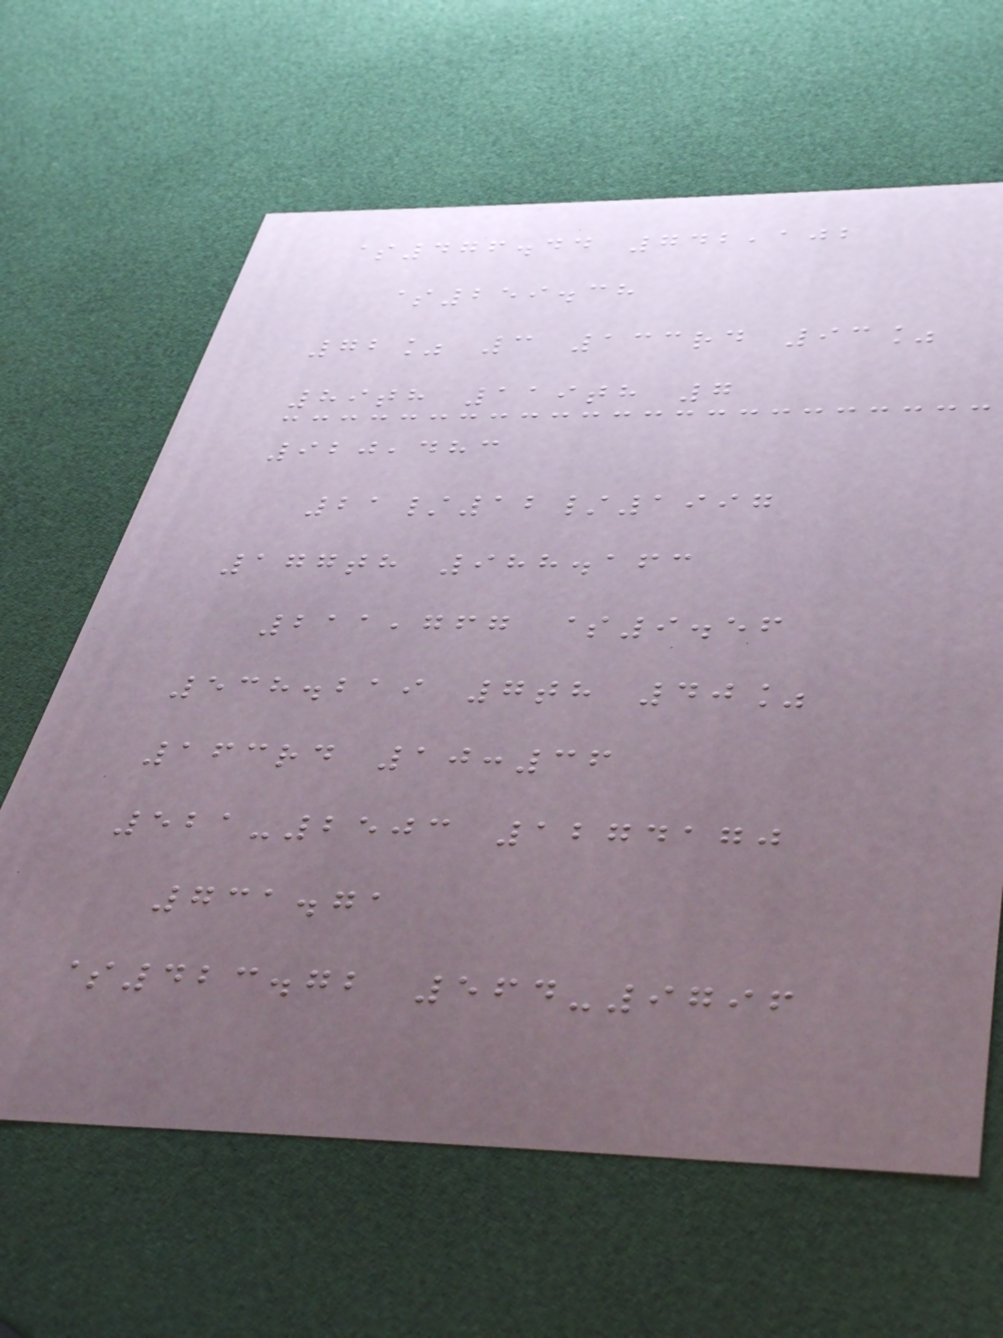$476.44 742,102
$259.38
72% 3 133rd 93%
89th 119th 7
920,483
21/12/1997
177th 988.163
211,767 $9.56
538.219 7th 40%
163rd 10:36
521-2503 1274170
731.71
$423.72 564-9796
